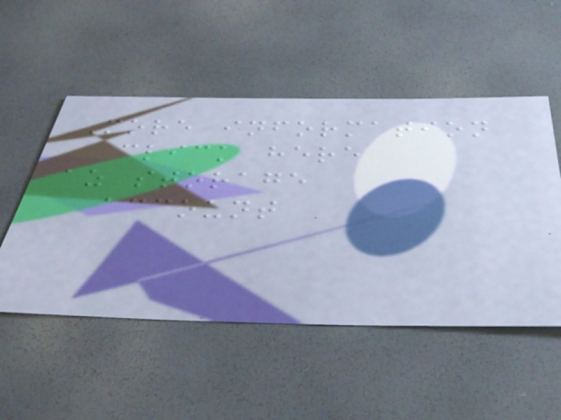More information
click here
az storage
account
